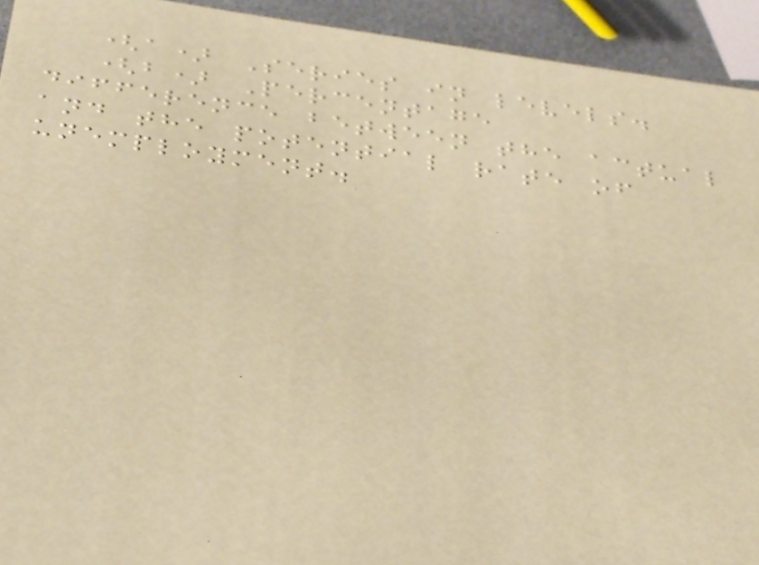(a) Series in levels.
(b) Percentage
difference between the actual
and the potential rate of
unemployment.
